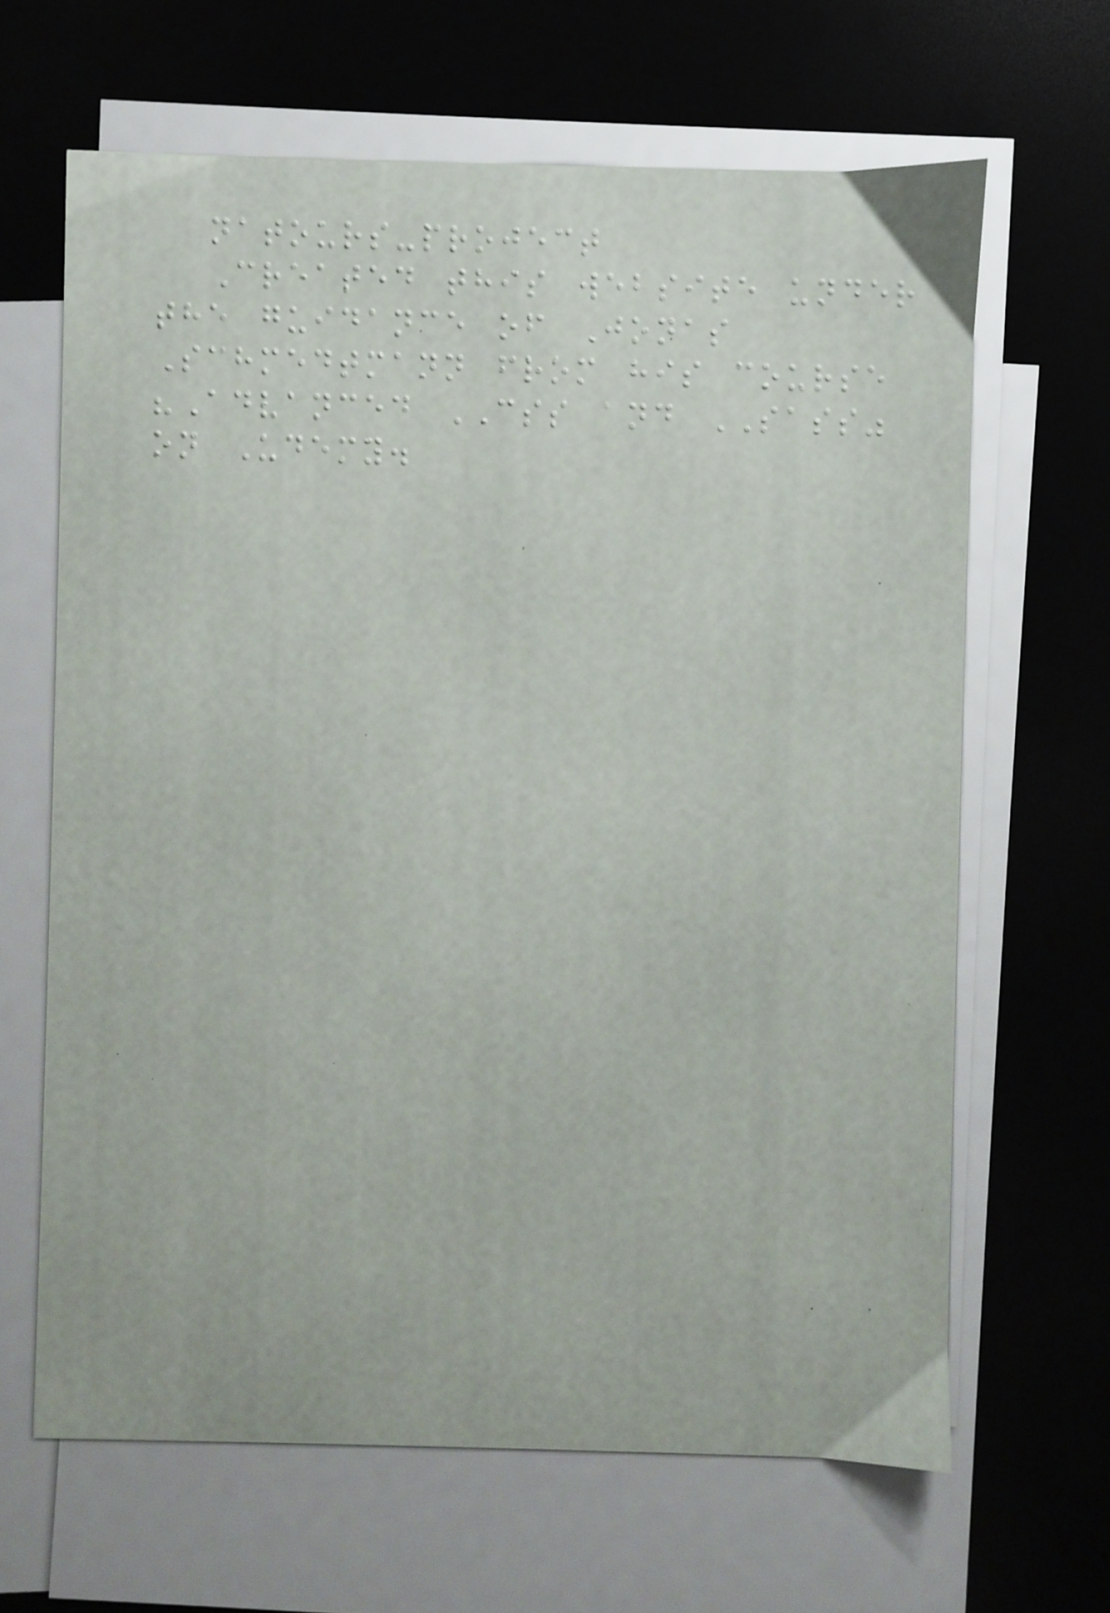natours-project
Created this website under
the guidance of Jonas
Schmedtmann from his course
"Advanced CSS and SASS"
on Udemy.
